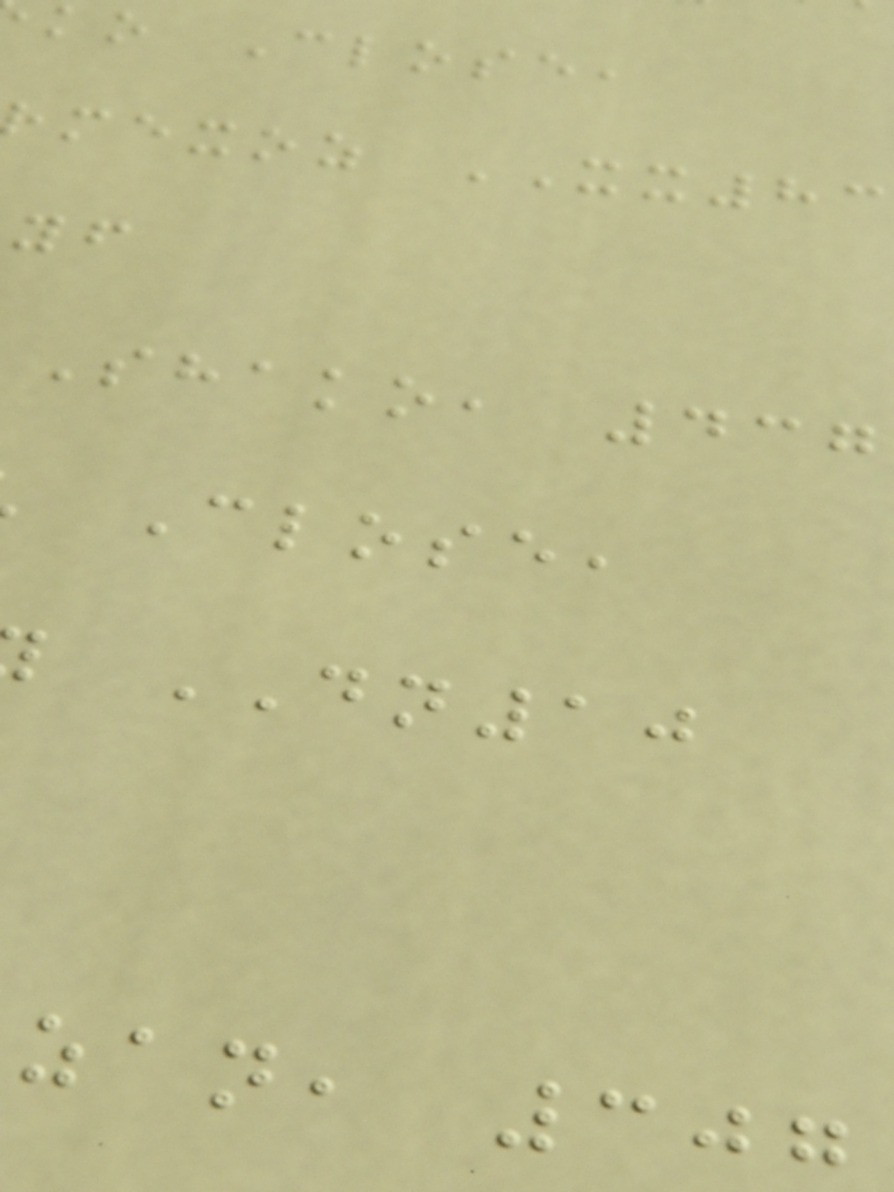ko Close,
mexoz XX83
Shako, 437
Close,
DN10
zan, 30
